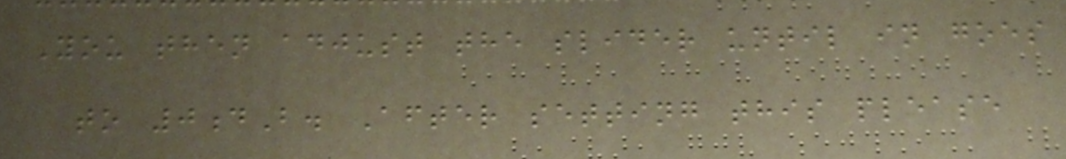You then adjust the slider until in goes
to 0dB. After setting this please
